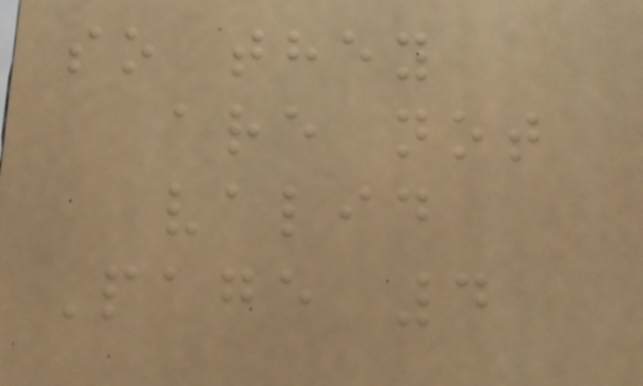so they
are not
valid
Page 4
